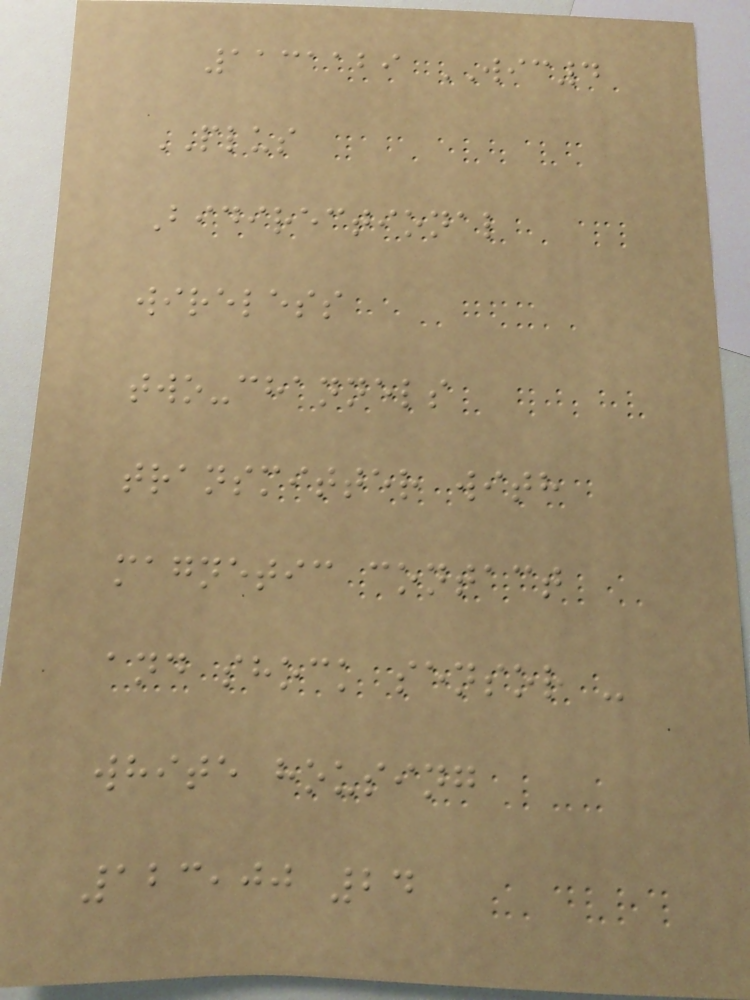1131129 WIC4
PLUS
Bidirectional
wireless
two-channels
transmitter with
magnetic contact
and shock sensor -
white housing
123,00 24
